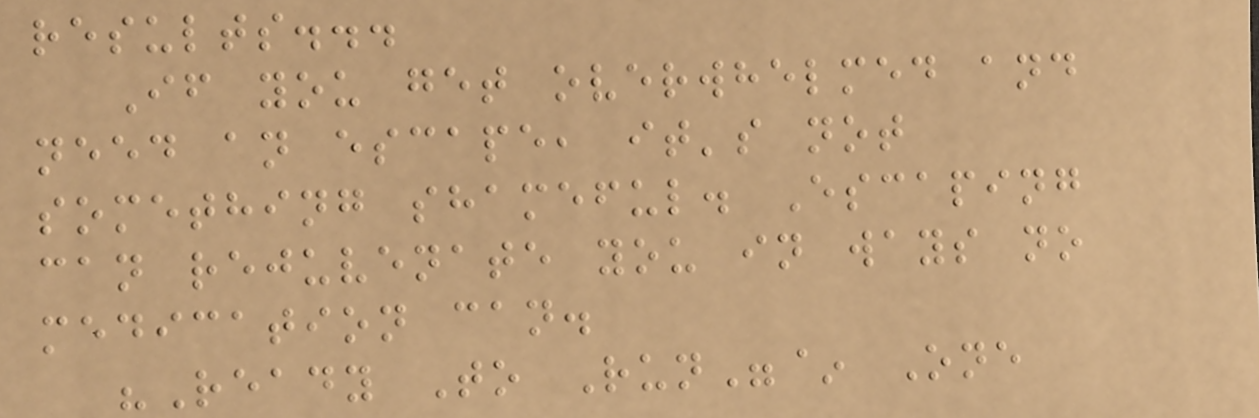results...
If you get overwhelmed and
need an escape, it's not
something shameful. Escaping
can rejuvenate you in ways no
medication can.
"Ready To Run"~ One
